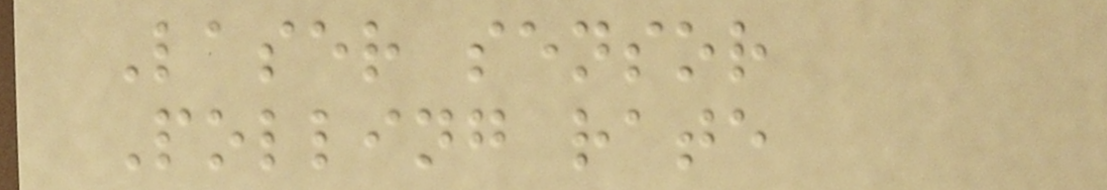Laser sensor
Polling rate
